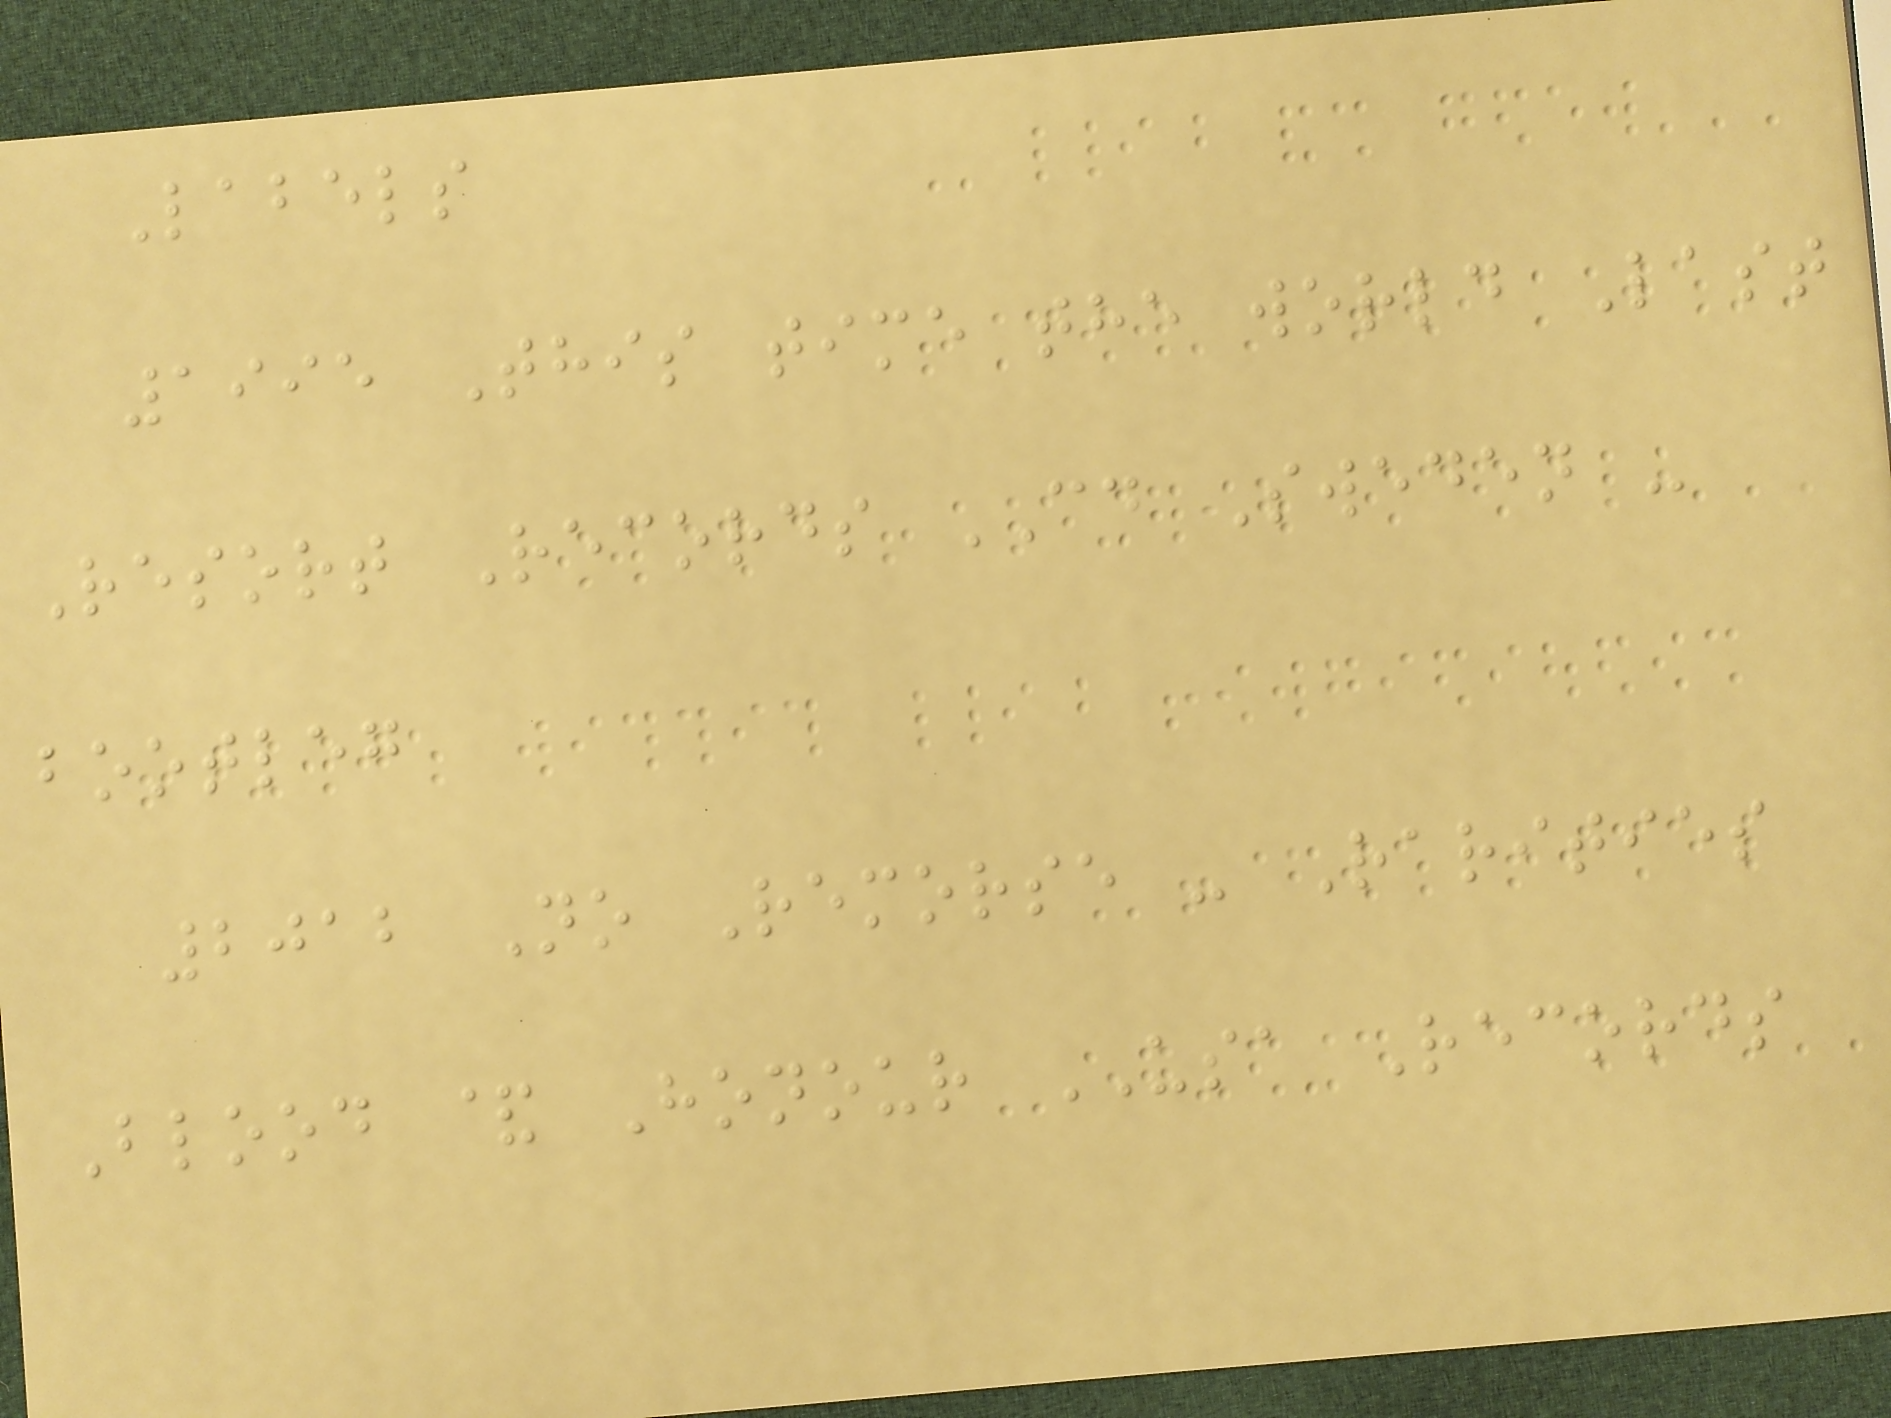Labels
1995 This time the world Last
Resort Records CD Sweden -
bootleg
2012 No Remorse - Rarities
Blood & Honour USA Records
